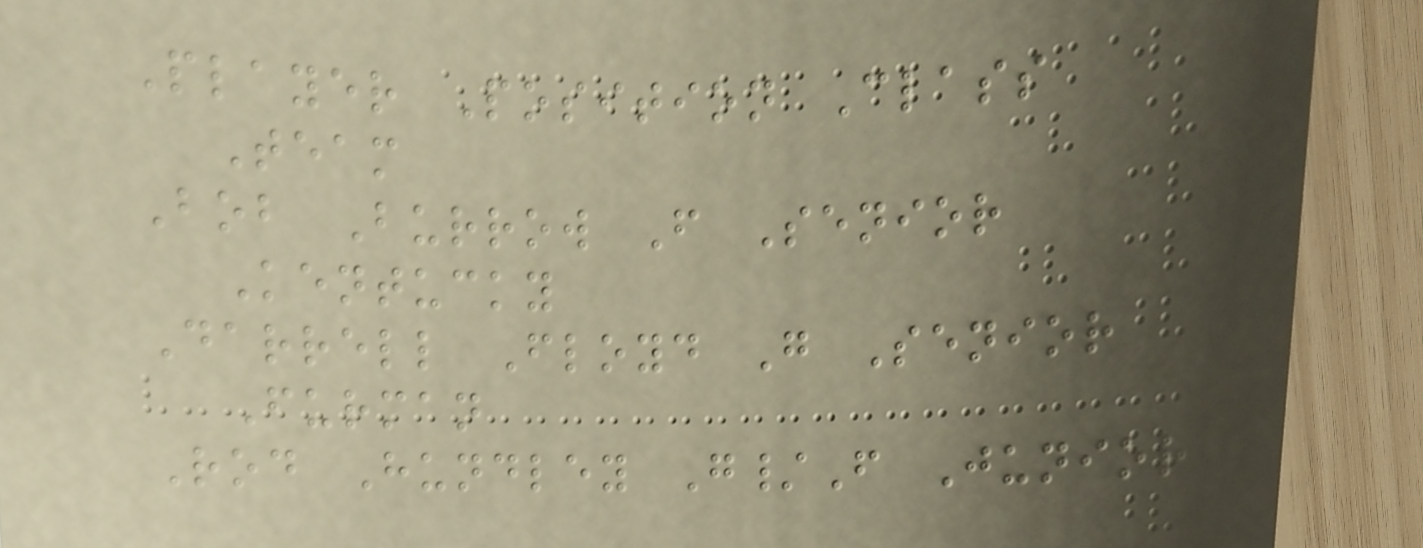Player Position Class
Team
Bob Burrow F Senior
Kentucky
Darrell Floyd G Senior
Furman
Rod Hundley G/F Junior
